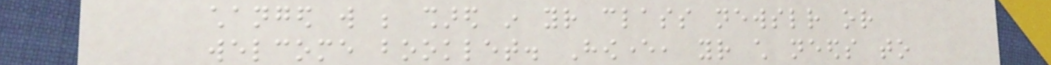changed will be shared in your class newsletter or
welcome booklet. However, your child needs to
